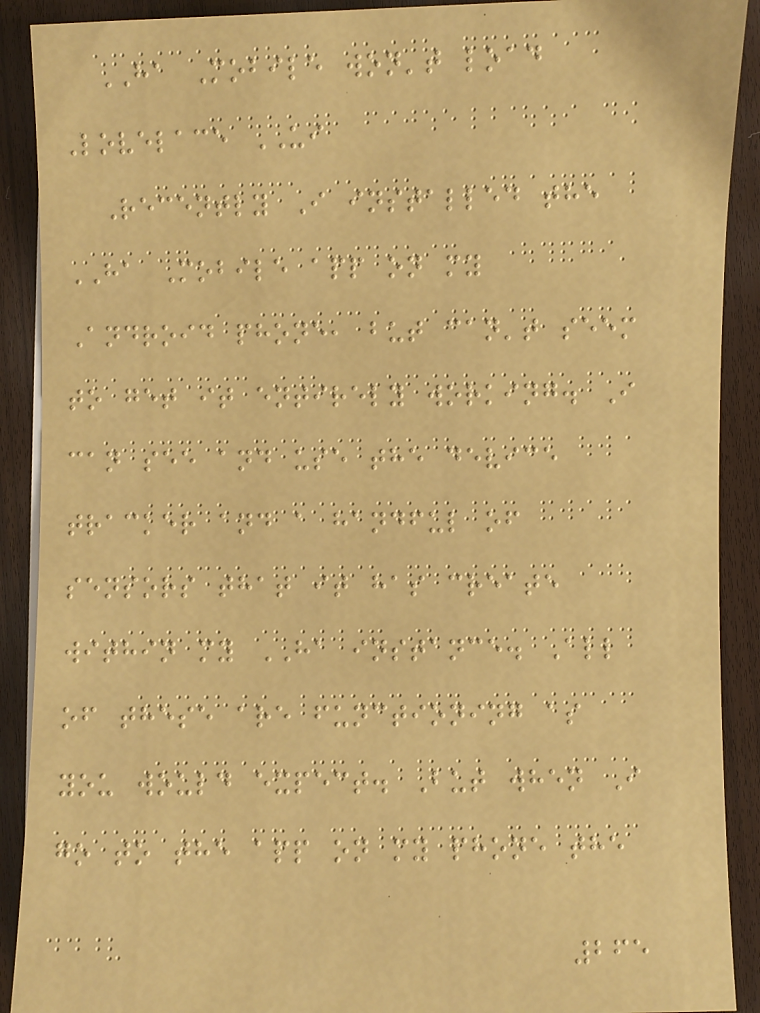HA Mobile won't load
Lovelace UI
Recently I installed the
HA Mobile app on my
Android phone, but can't seem
to get it entirely working. I
can see and use the device
tracker and a handful of
sensors that it has create
within my HA instance. All
of these are functioning as
you would expect. But when I
go to the app on my phone the
265
